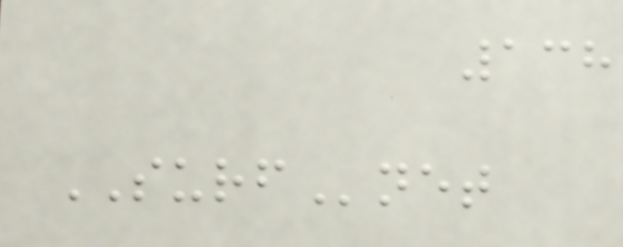138
SURFnet
